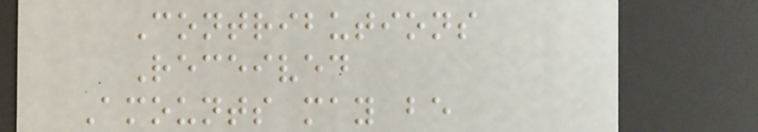Contributions
Received
Amounts may be
